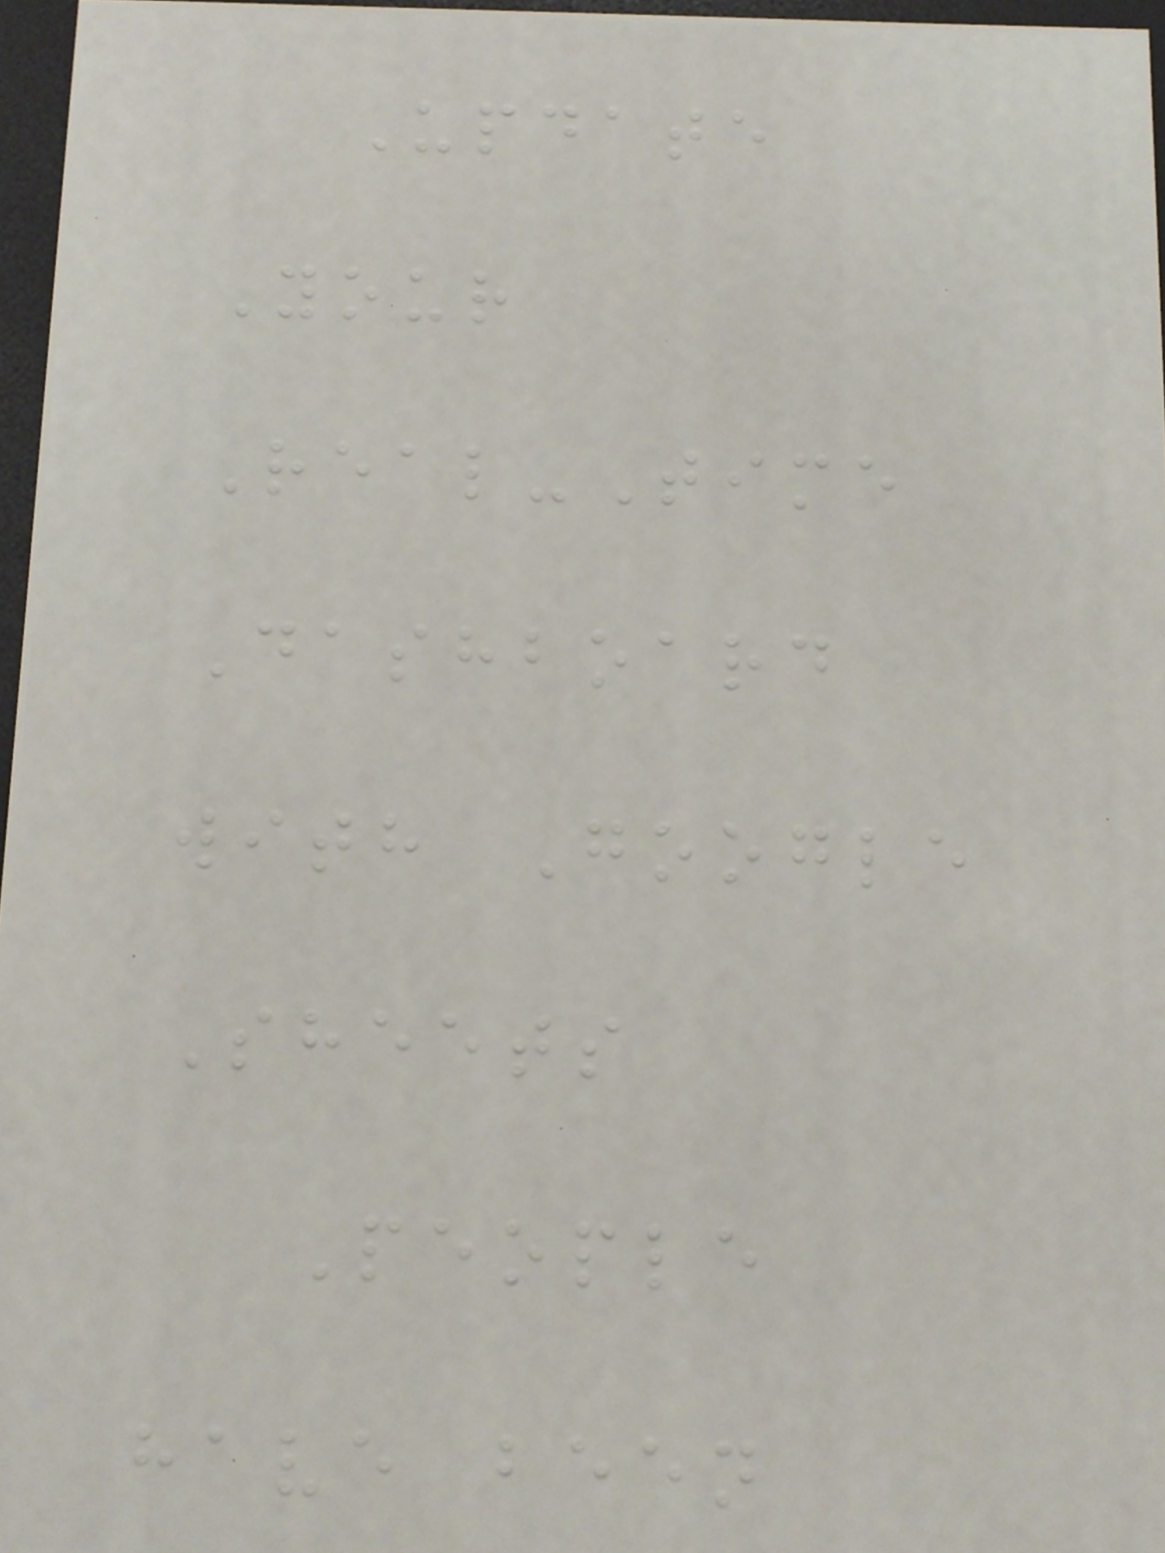Update
Your
Real-Time
Dashboard
with Google
Sheets
People
have been
